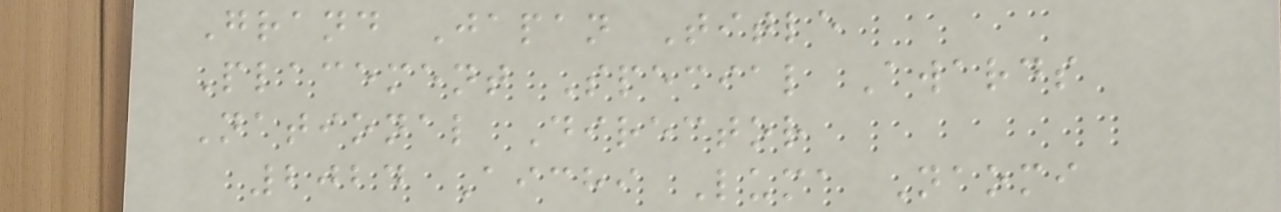Grand Japan Title
Placement Special Awards
National Director
2024 Aichi Luma Naomi
